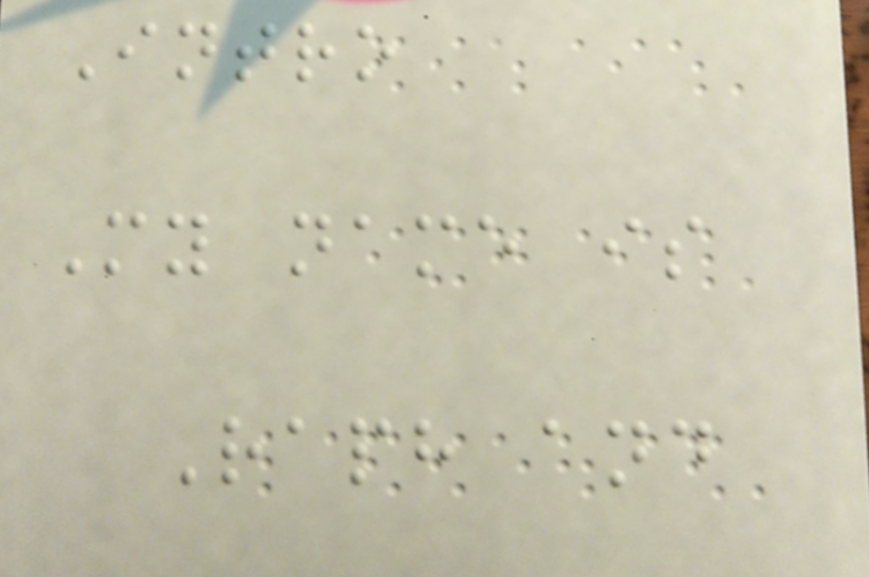Intro
My name is
Raph and
